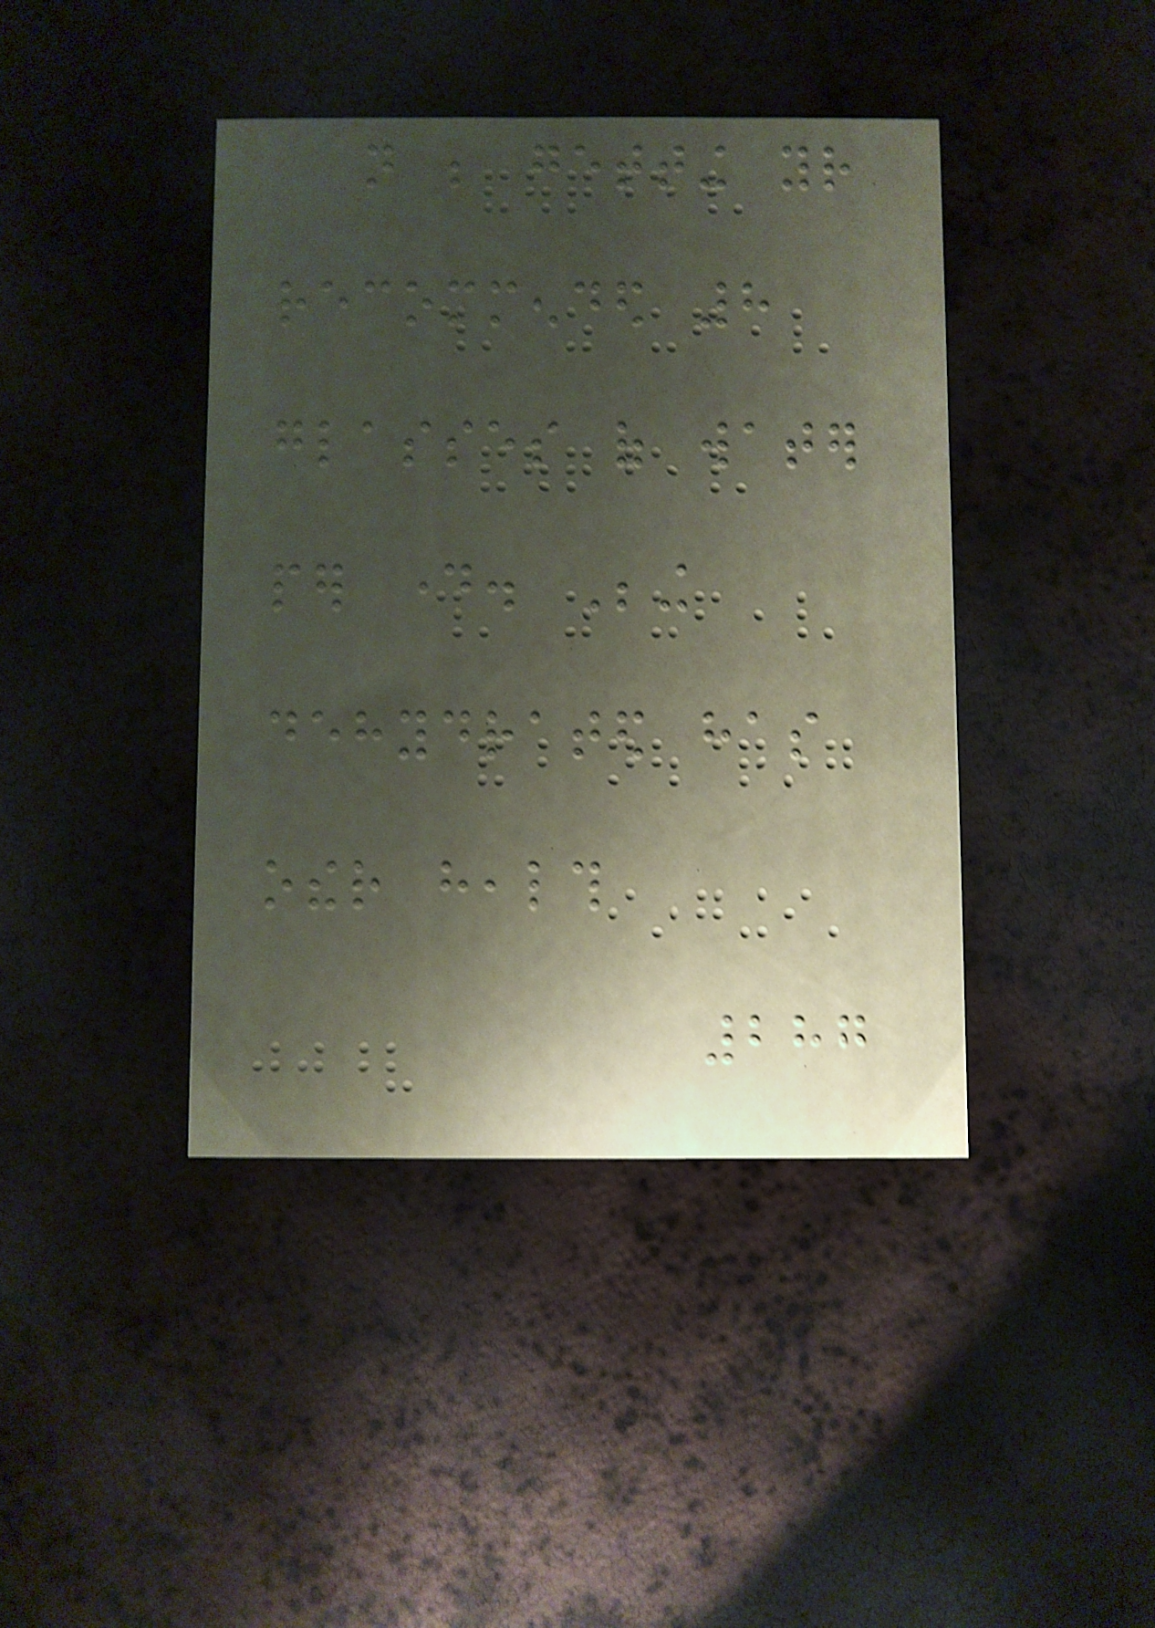not be getting your
recommended 8
glasses of water
per day. Being
dehydrated has
other health
287
